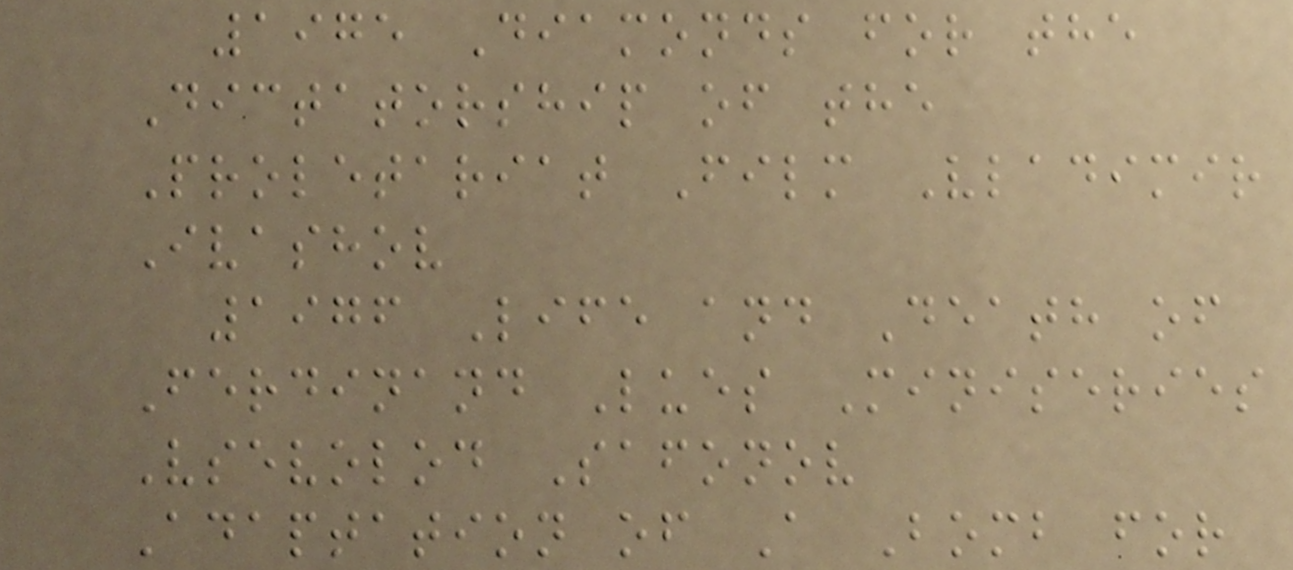1975 Diamonds for the
Dictatorship of the
Proletariat Film Vladimir
Ivashov
1976 Life and Death of
Ferdinand Lues Miniseries
Vsevolod Safonov
Adaptation of A Bomb for
